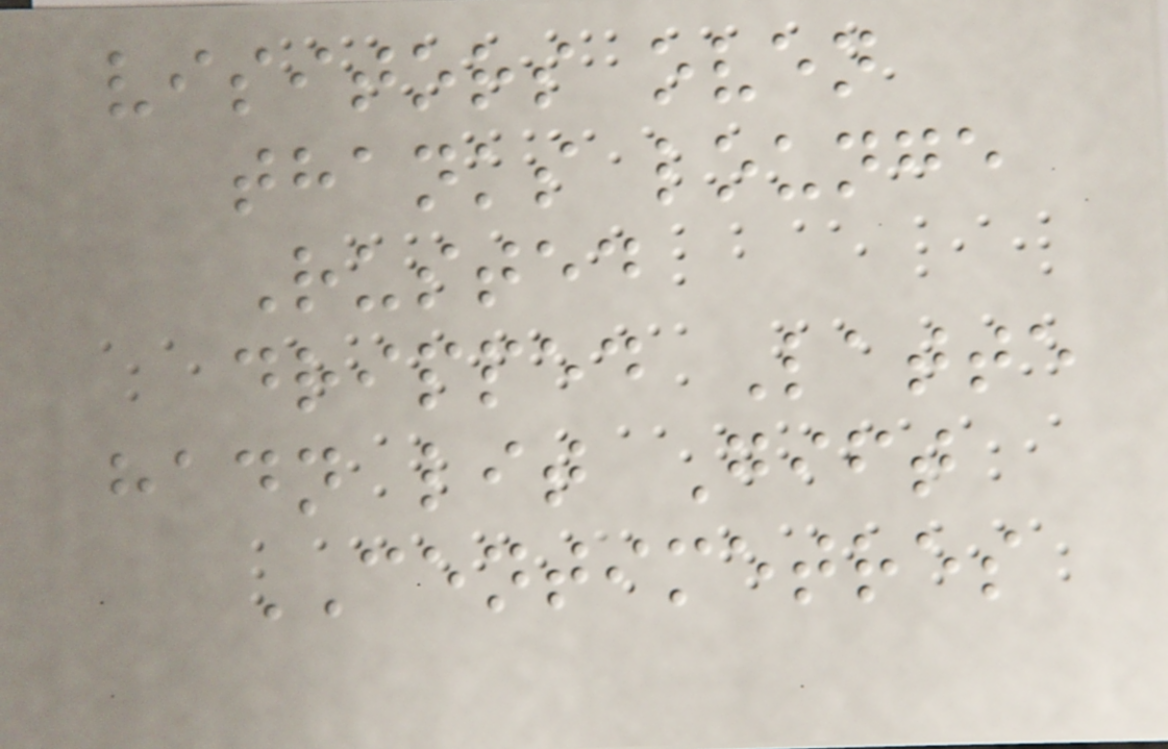visitors oven
thanks lounge
Rusted
dripped Latte
hadn lit Gift
CENTIMETRES
